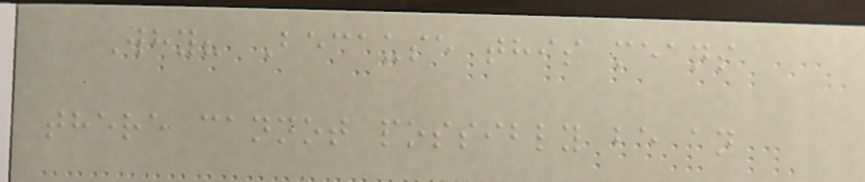Why? Because this means
there cannot possibly be an
